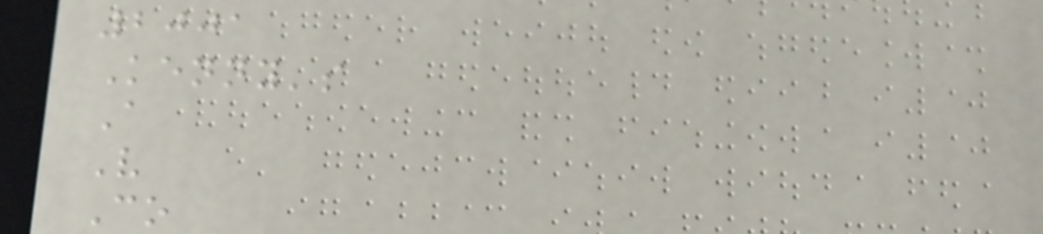2001
Kenny's
A
V
Co
